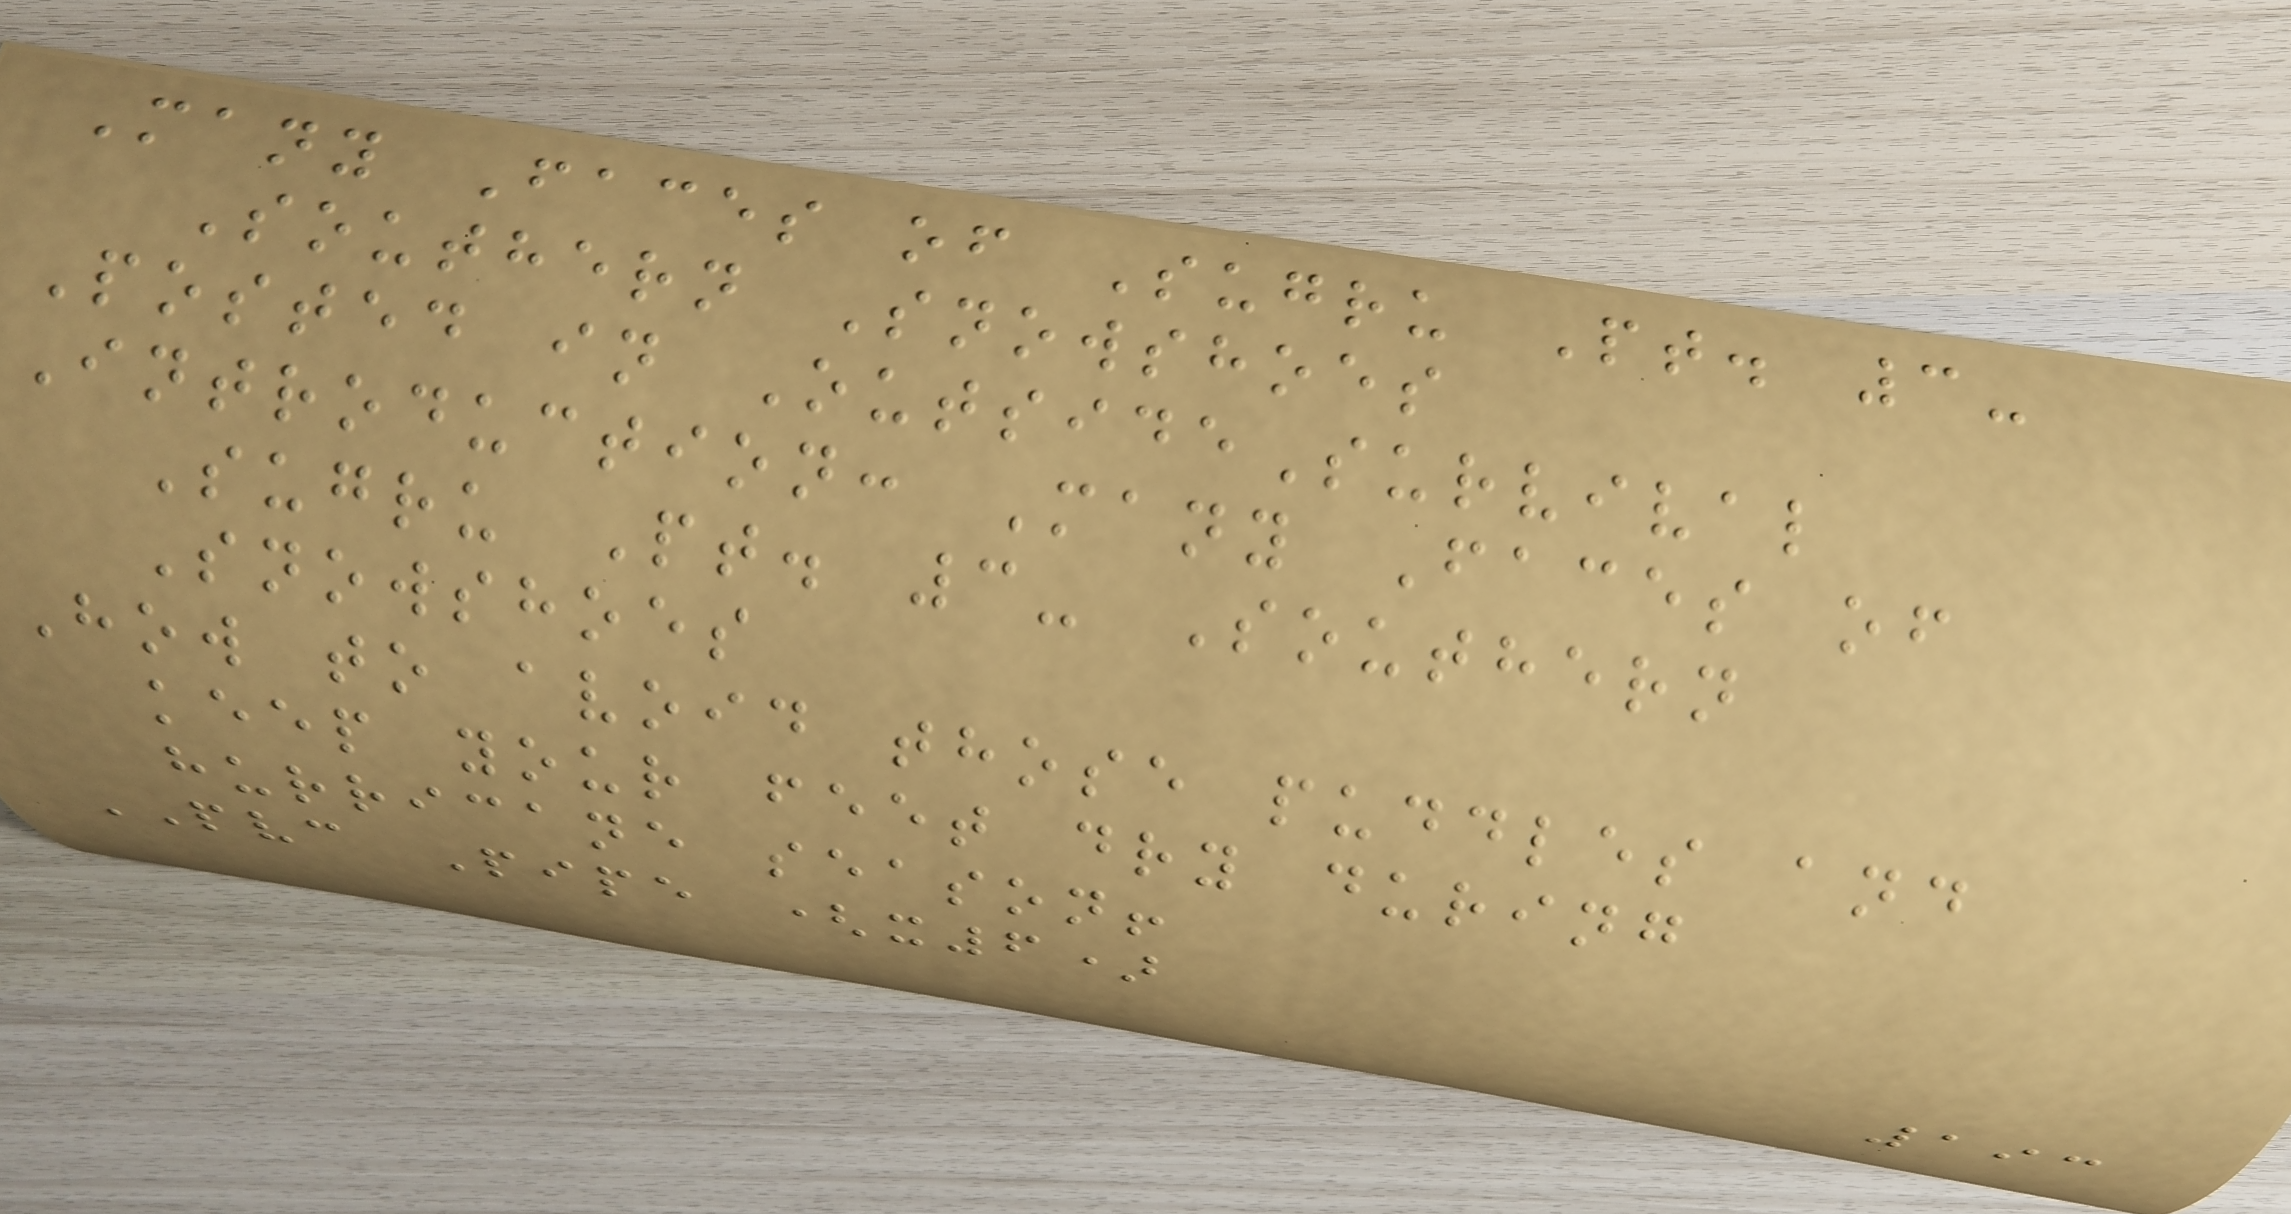Many Faces of Sugru Pt. 3-
Southern Snowshoes
Posted in OutsideSurvival
Introduction: Many Faces of
Sugru Pt. 3- Southern
Snowshoes
How to avoid those puddles and
keep your feet dry during
hurricane season!
PVC Pipe (x6)
193
